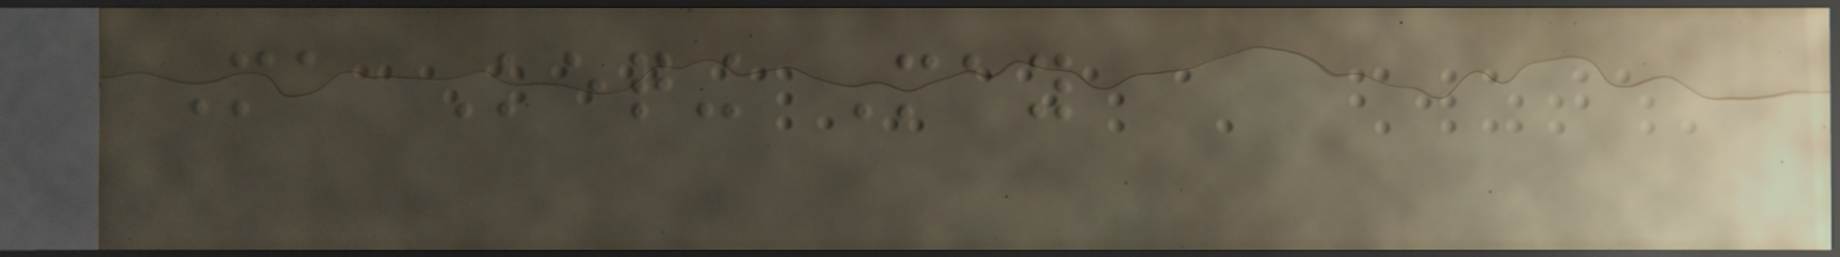Ma Keqing May
